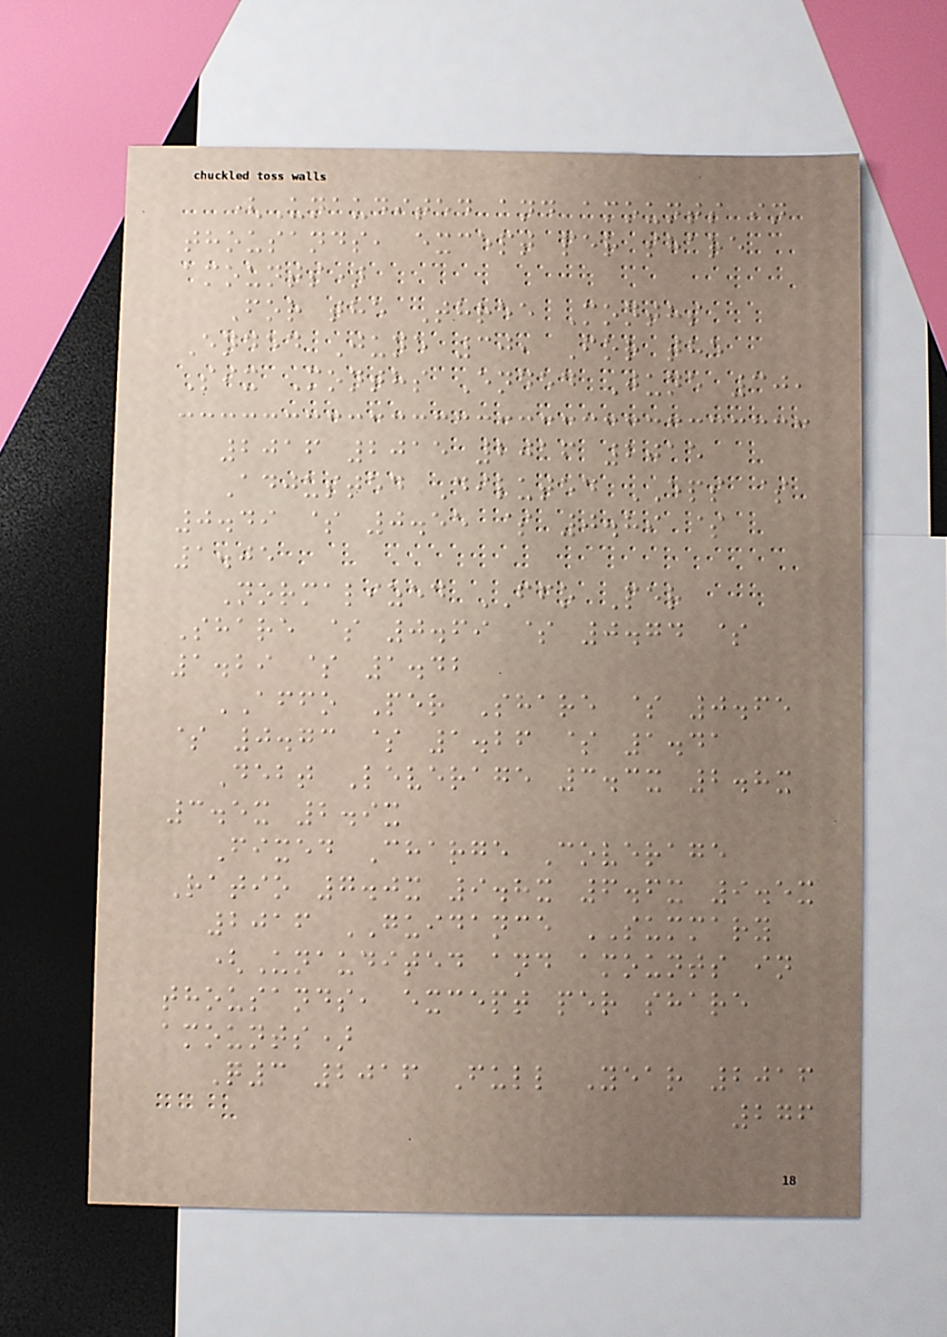(Unaudited and amounts in
thousands, except per share
amounts)
For the Three Months
Ended June 30, For the
Six Months Ended June 30,
2016 2015 2016 2015
Adjusted Diluted EPS $
0.49 $ 0.55 $ 0.89 $
1.05
Normalized FFO Per
Share $ 0.69 $ 0.74 $
1.29 $ 1.42
AFFO Per Share $ 0.65
$ 0.73 $ 1.26 $ 1.41
Debt Leverage 3.3x 2.8x
3.5x 2.9x
Fixed Charge Coverage
Ratio 7.0x 9.8x 6.6x 9.5x
2016 GUIDANCE SUMMARY
(Unaudited and amounts in
thousands, except per share
amounts)
Q3 2016 Full Year 2016
276
